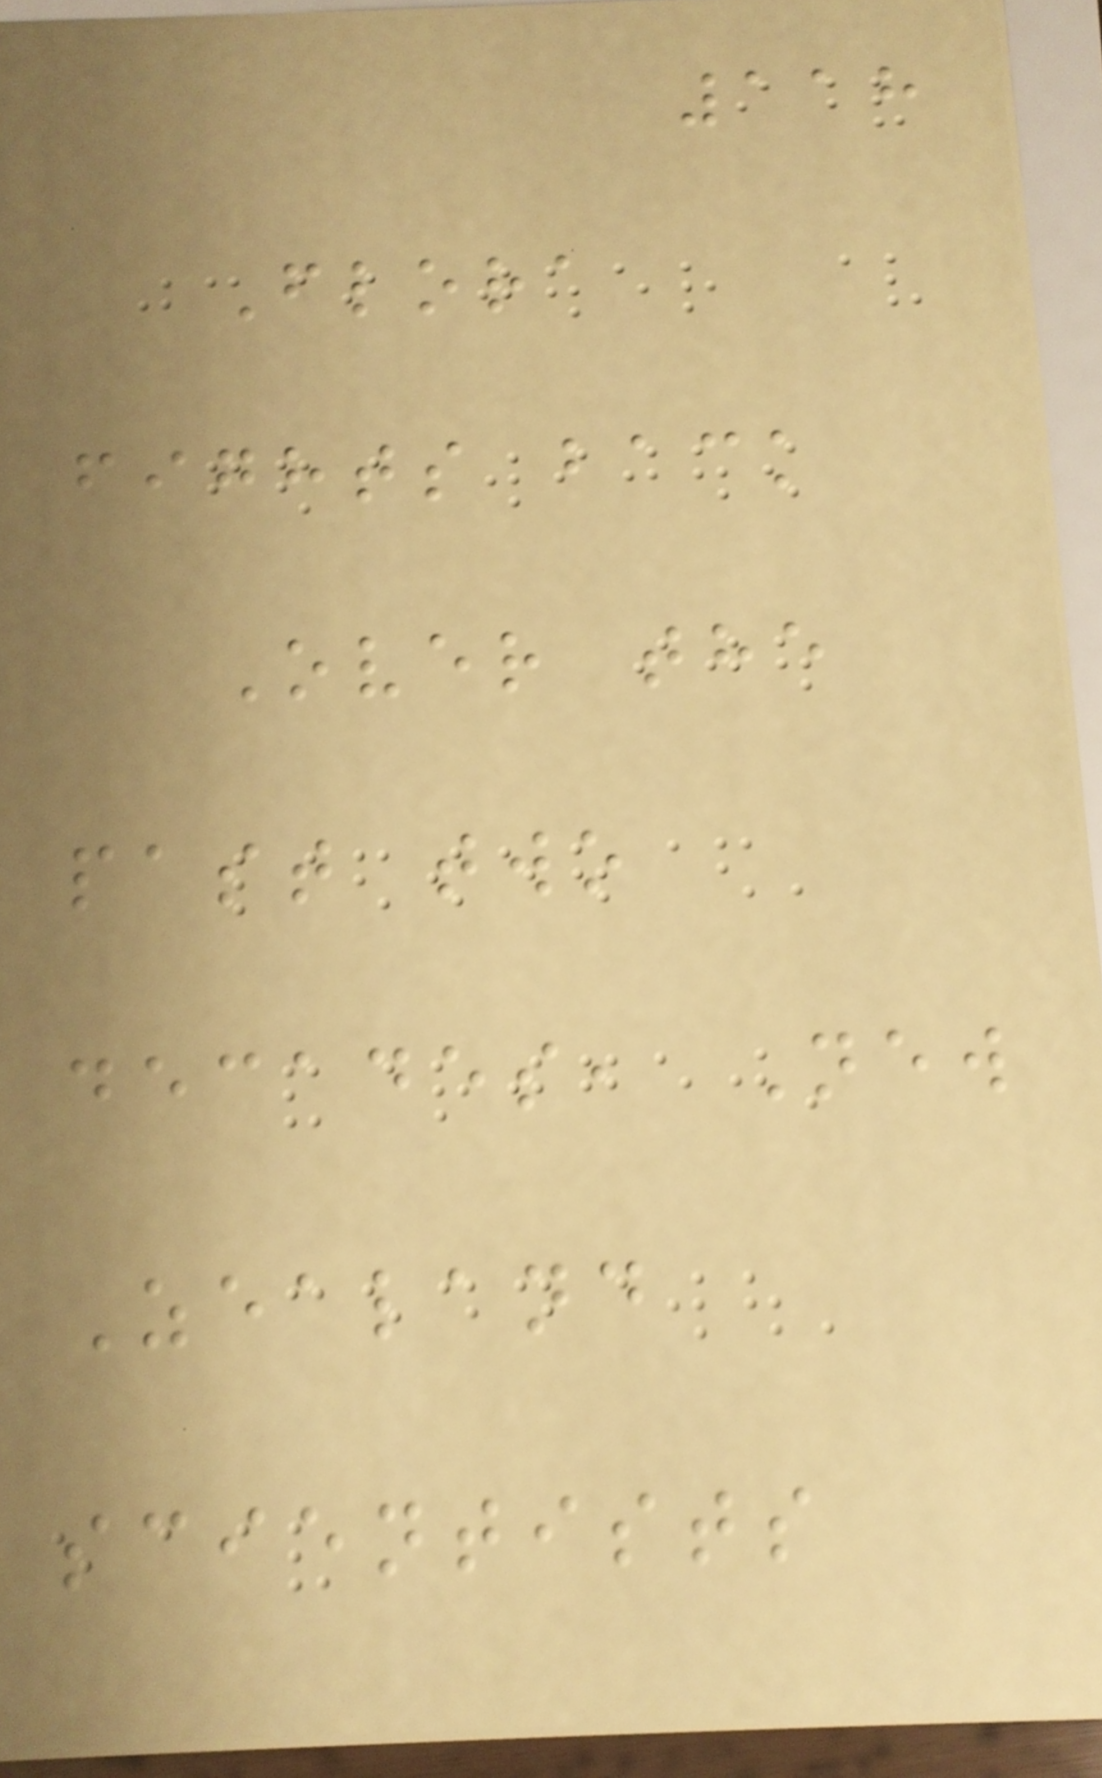118
Flora
fights back
Over the
past two
decades, New
Zealand
scientists
